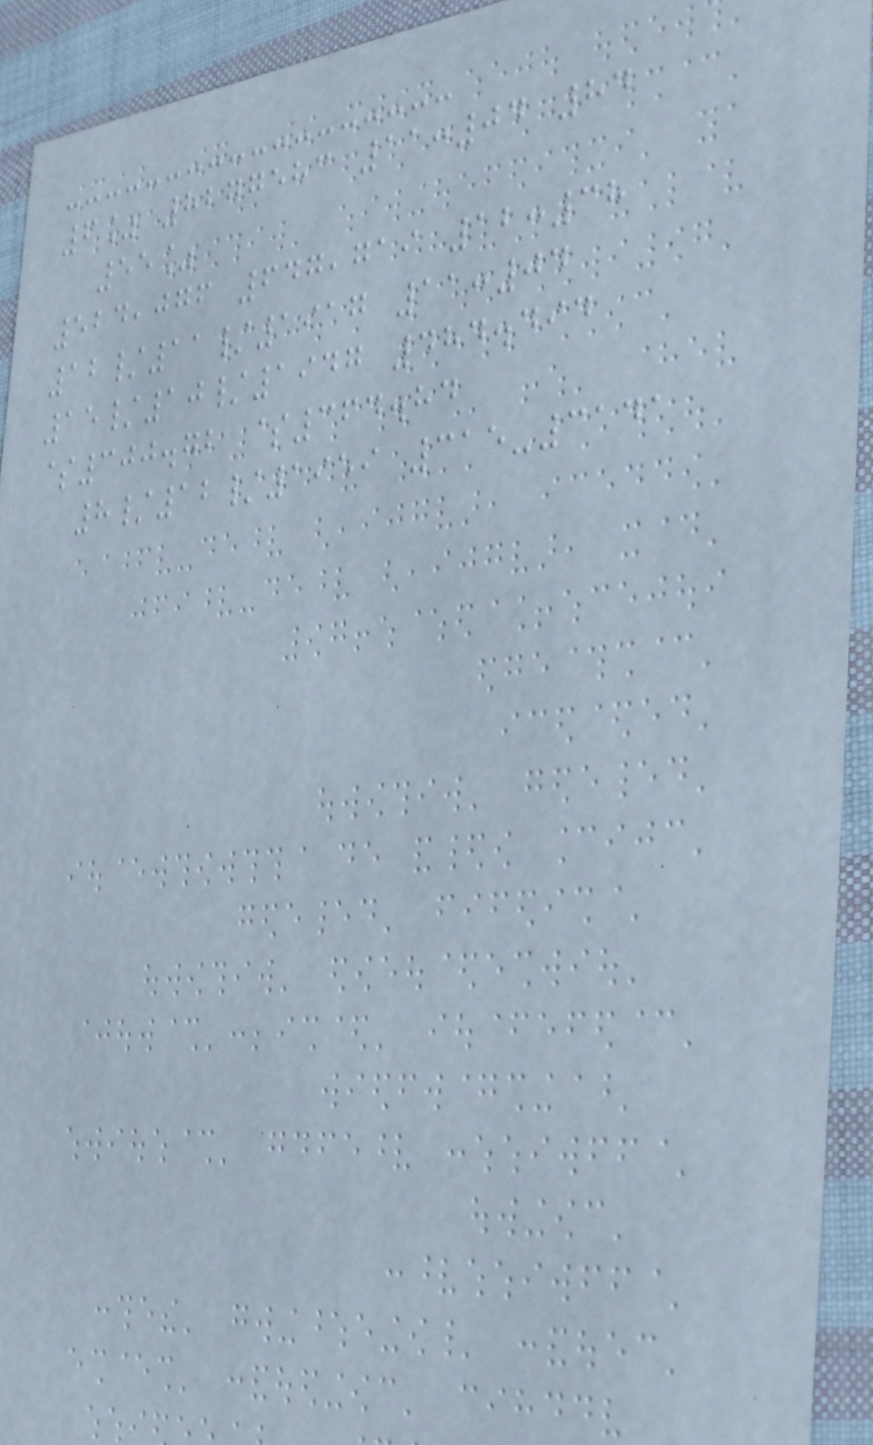6% 8277583 11:04 84
55%
524,076 647,719 12:38
12/11/1917 11:04
15/10/1947 484.494
$300.72 $364.84
8/12/1959 315-3141
